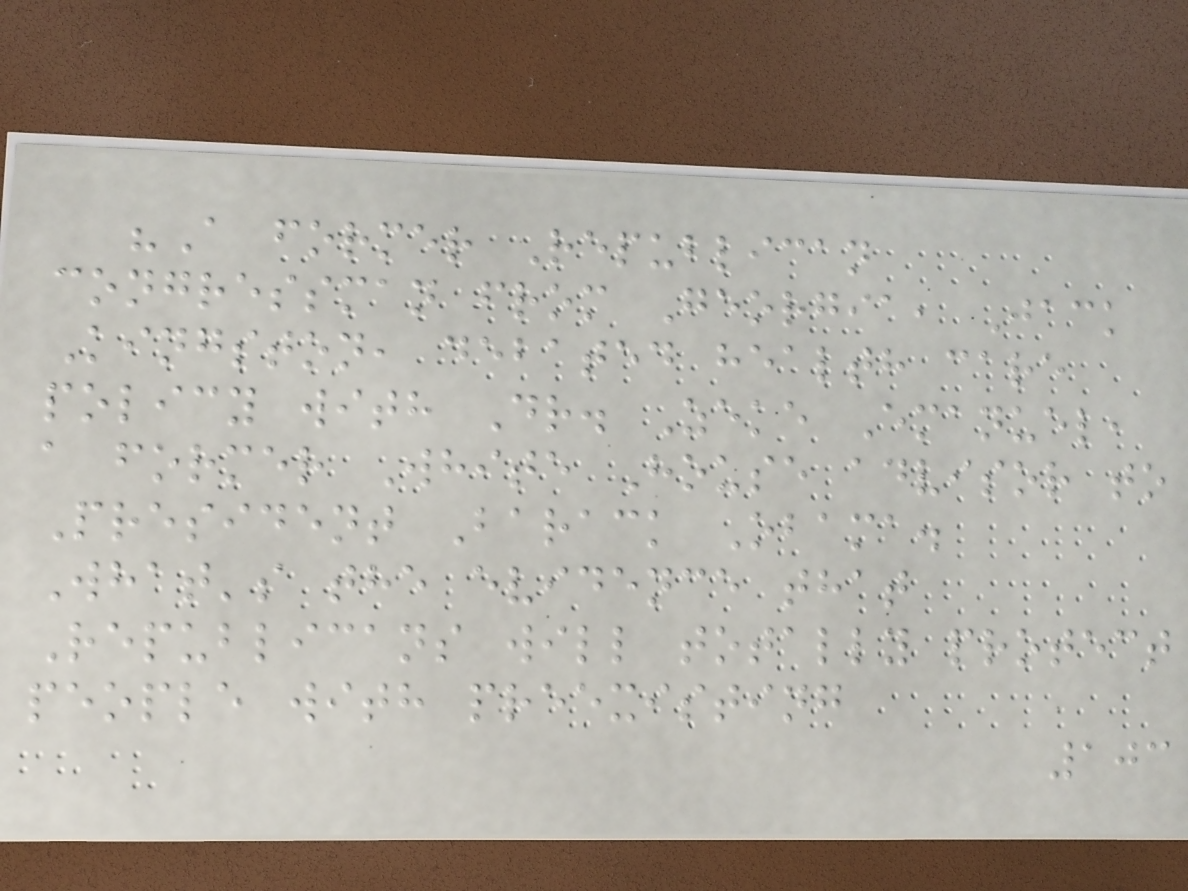"A former Republican
congressman from Georgia, Jack
Kingston, debated health care
policy with Dr. Zeke Emanuel,
a former White House advisor to
President Barack Obama.
What's the evidence that
Republicans will totally protect
people with preexisting
103
